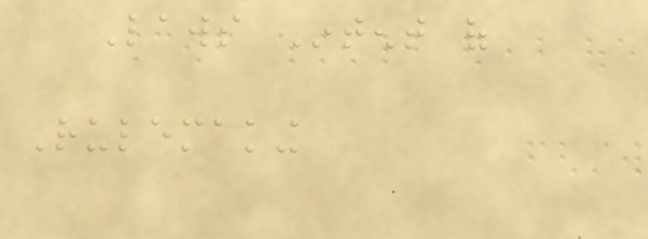Laws Intent of
Rulemaking
